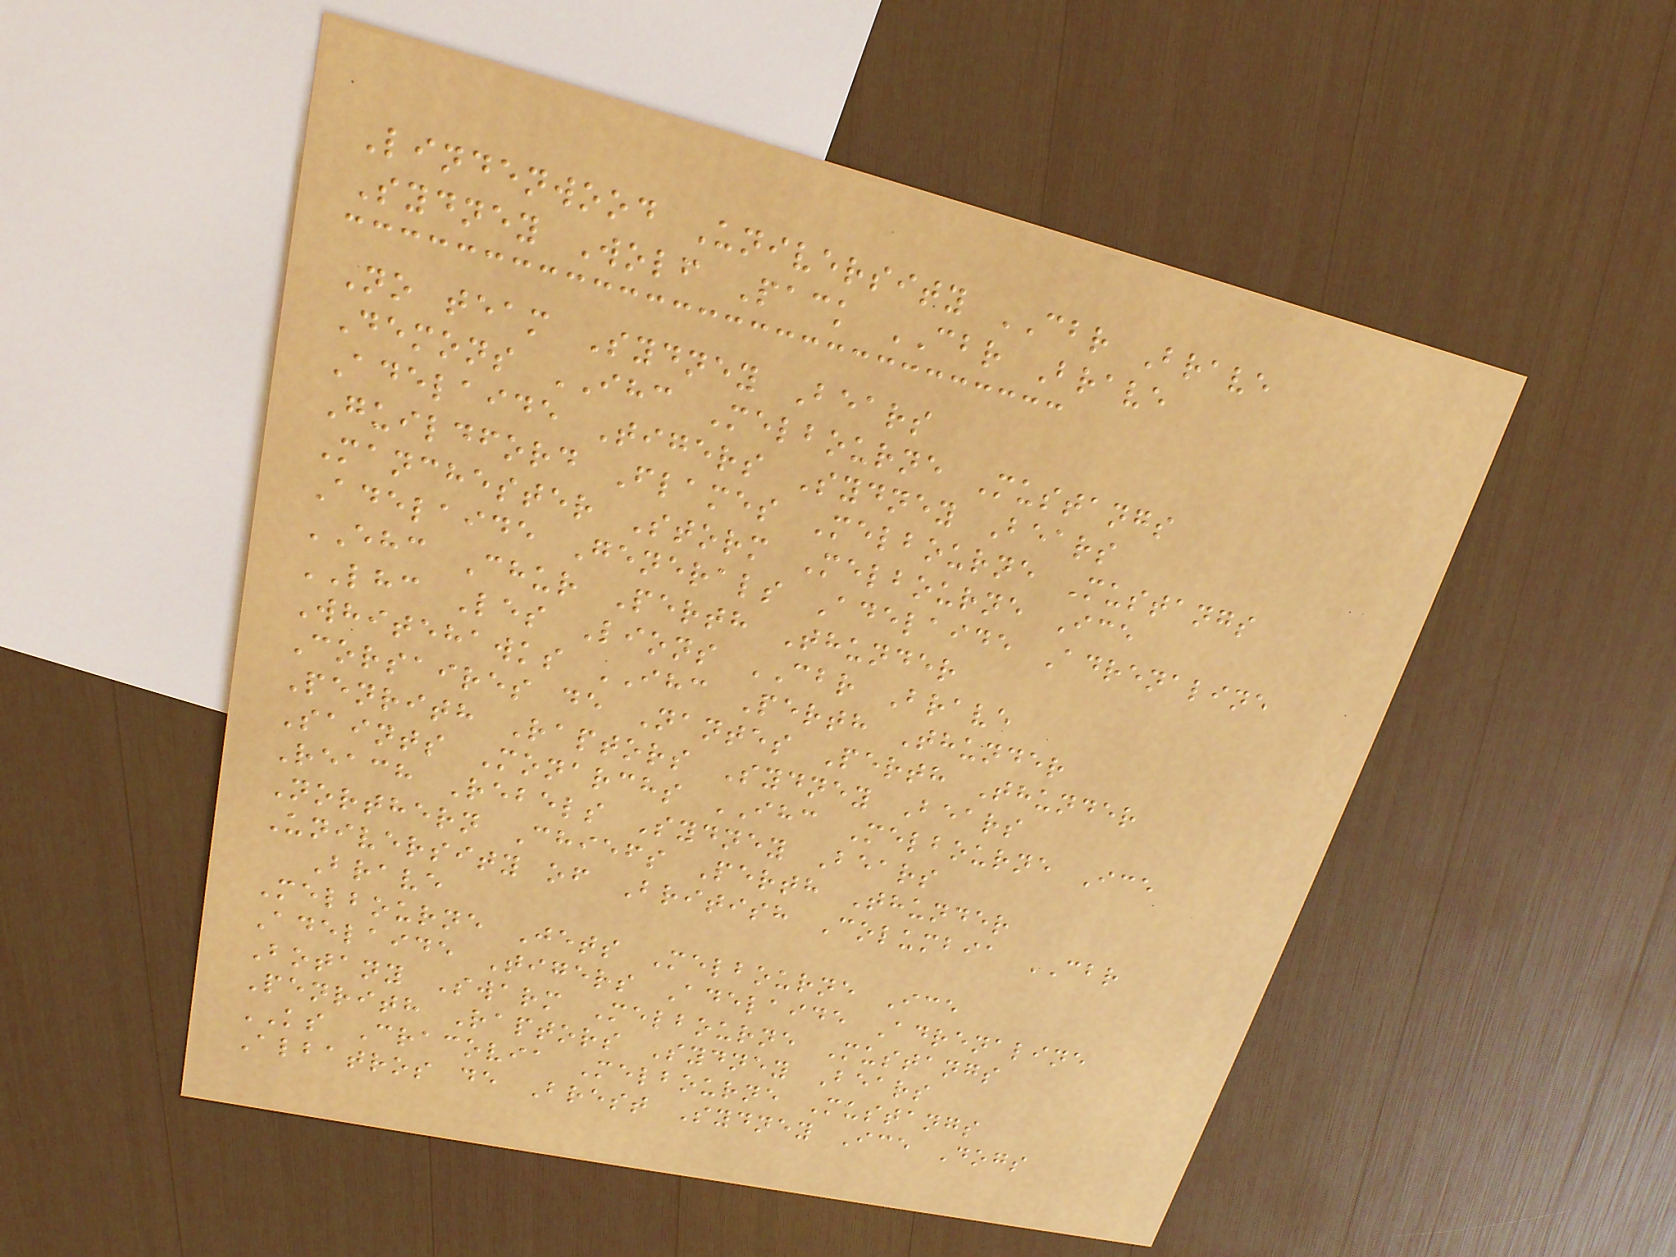Lindenwood University CBR Brave
Sydney Wolf Pack CBR Brave
No team Sydney Bears
Demons IHC Melbourne Mustangs
Adelaide Tigers Sydney Bears
Guildford Flames Melbourne Mustangs
Manchester Storm Melbourne Ice
Adelaide Generals Adelaide Adrenaline
EHC Chur Perth Thunder
LHC Les Lions CBR Brave
Whitehawks IHC Perth Thunder
Corsaires de Nantes Perth Thunder
Penrith Raptors Sydney Bears
Saints Monarchs IHC Melbourne Ice
Reach Rebels Sydney Bears
Northern Chiefs Perth Thunder
University of British Columbia CBR
Brave
Melbourne Jets Melbourne Ice
Adelaide Tigers Adelaide Adrenaline
Botany Swarm Melbourne Mustangs
Penrith Raptors Sydney Bears
KS Cracovia Melbourne Mustangs
Albatros de Brest Sydney Ice Dogs
